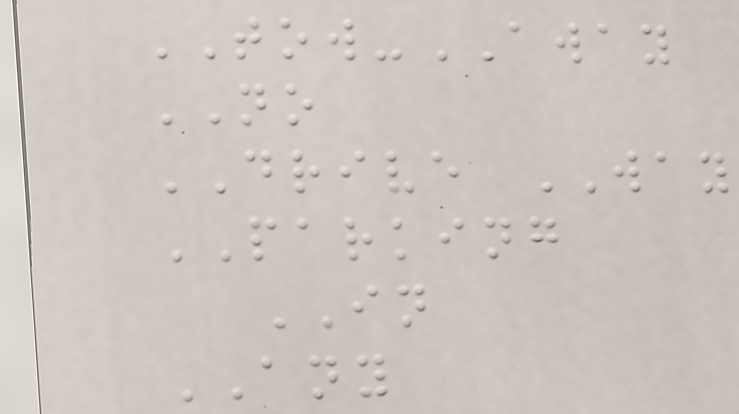TOW-AWAY
NO
DRIVE WAY
PARKING
IN
ANY
